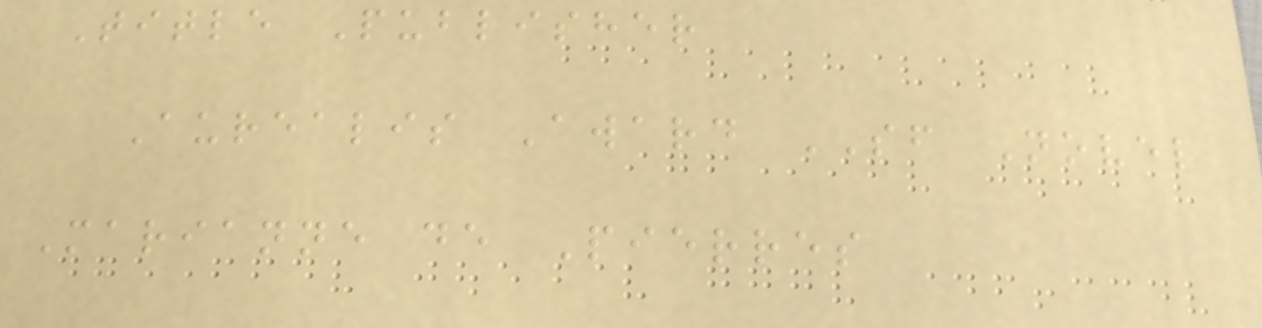Title Publisher
Aurealis Award SF Novel
Marianne de Pierres
